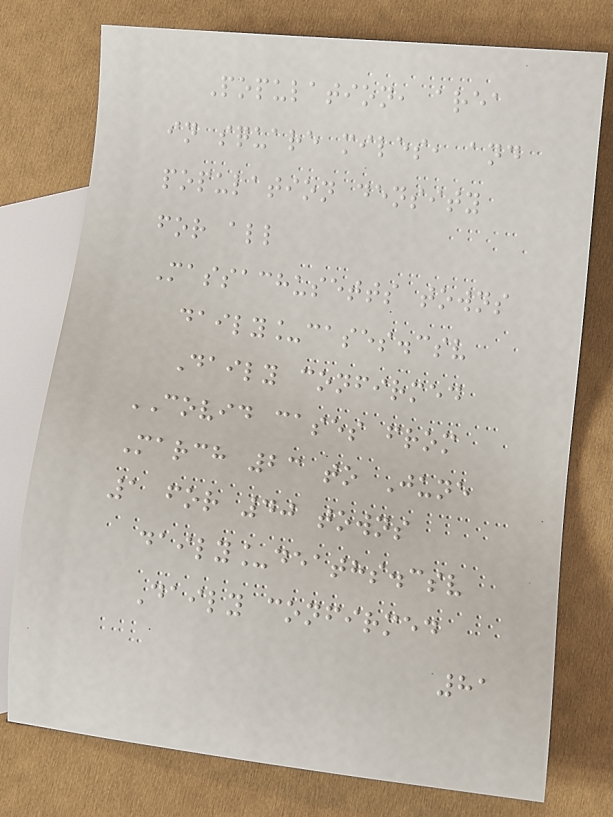Population, area
in square miles, and
population density
for all
Massachusetts towns
daily_cases.csv
Daily confirmed
COVID cases from
March 23 to June
1 for 40 towns
daily_deaths.csv
Daily confirmed
81
